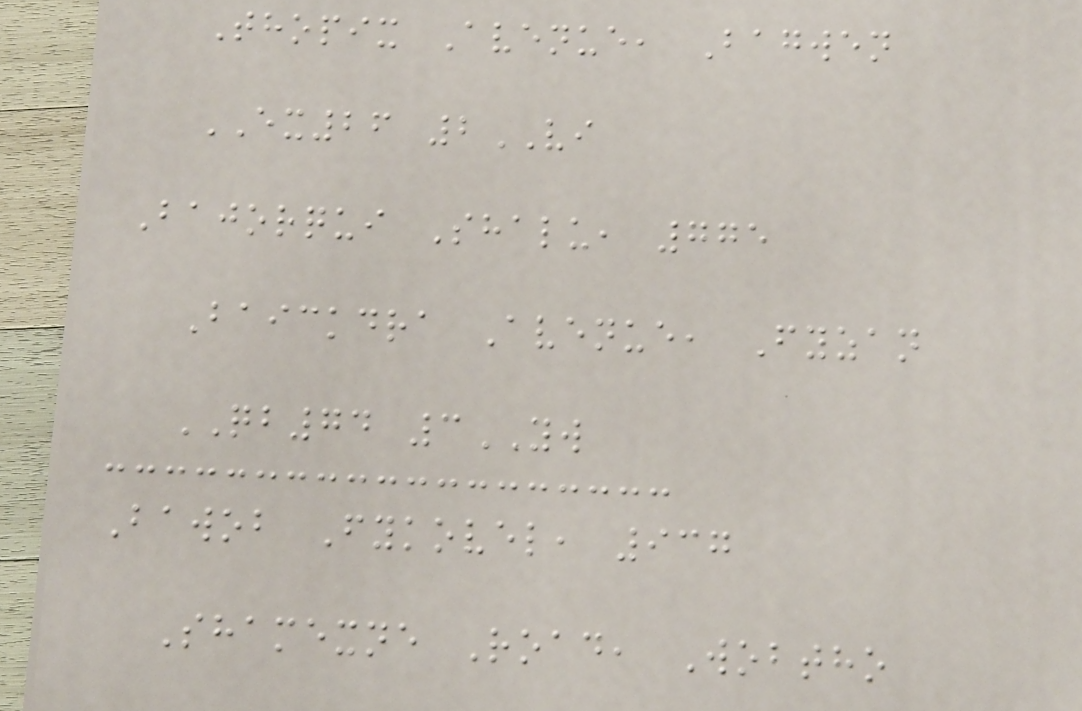Thopix Avenue, Bagwen
EX26 2VI
Bajorqui Shalu, 775
Baickdra Avenue, Fyzan
QB74 3YW
Bawob Fykovel, 937
Shamexne Road, Wobtho
